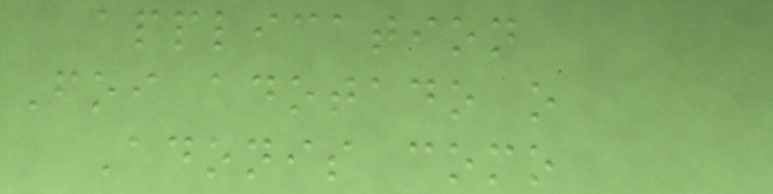application
Foi adotado o
Adonis como
